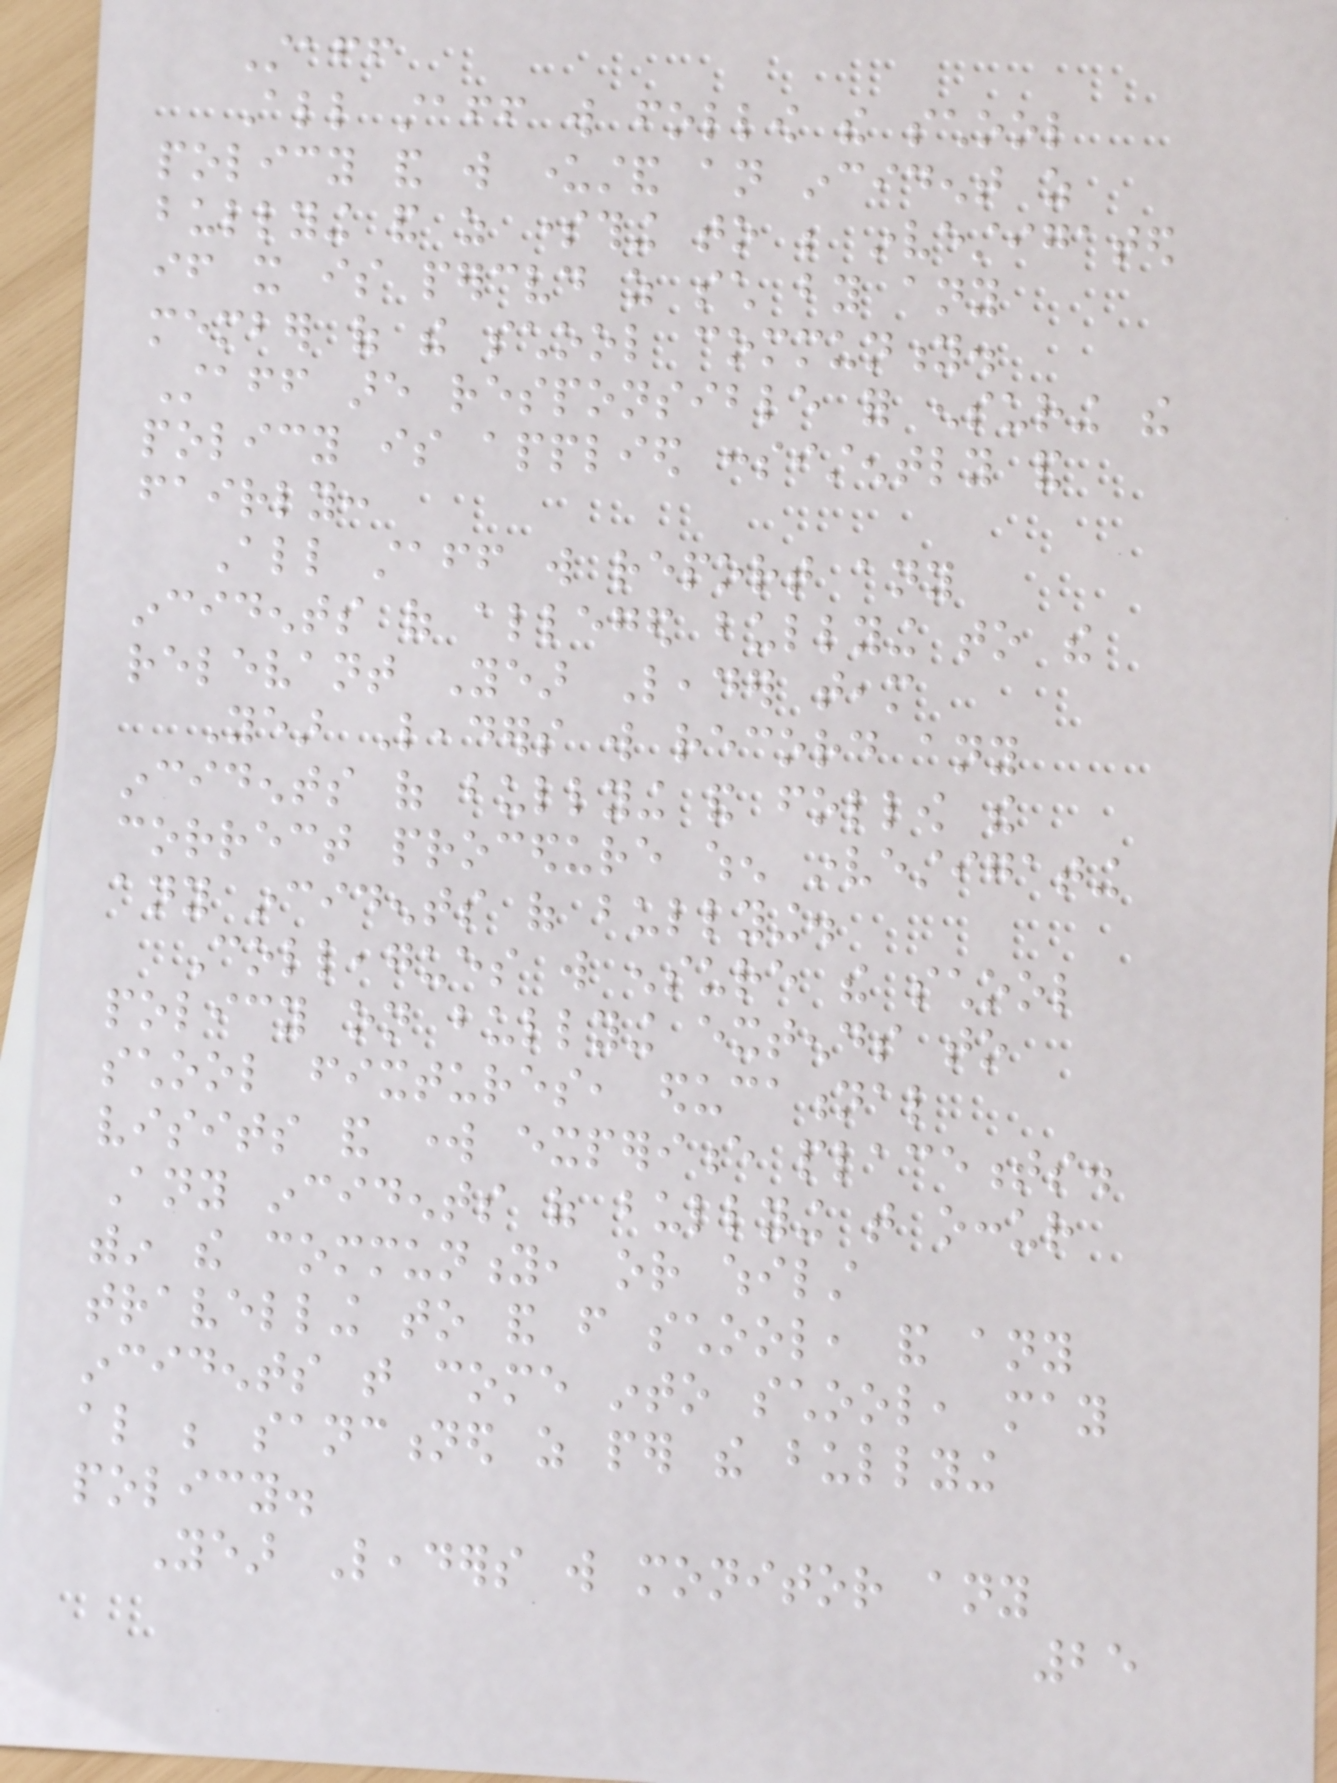Staff
All staff will follow the school
policy and will understand an incident as
bullying and as something to be investigated
if it is perceived as such by any
member of the school community.
Staff are responsible for ensuring the
policy is applied consistently and
fairly:
All staff will report any
incidents of alleged bullying to the
relevant Year Leader team
Year Leaders will record any
incidents of bullying and follow the
correct procedure when investigating
any incidents of bullying.
Colleagues will ensure the school
policy on bullying extends to
school fixtures, educational
visits and work experience placements.
Any incidents of bullying that occur
within the community, or whilst
travelling to and from school, and any
incidents that come into school, may
also be sanctioned as per the bullying
policy.
Year Leaders will monitor any
25
